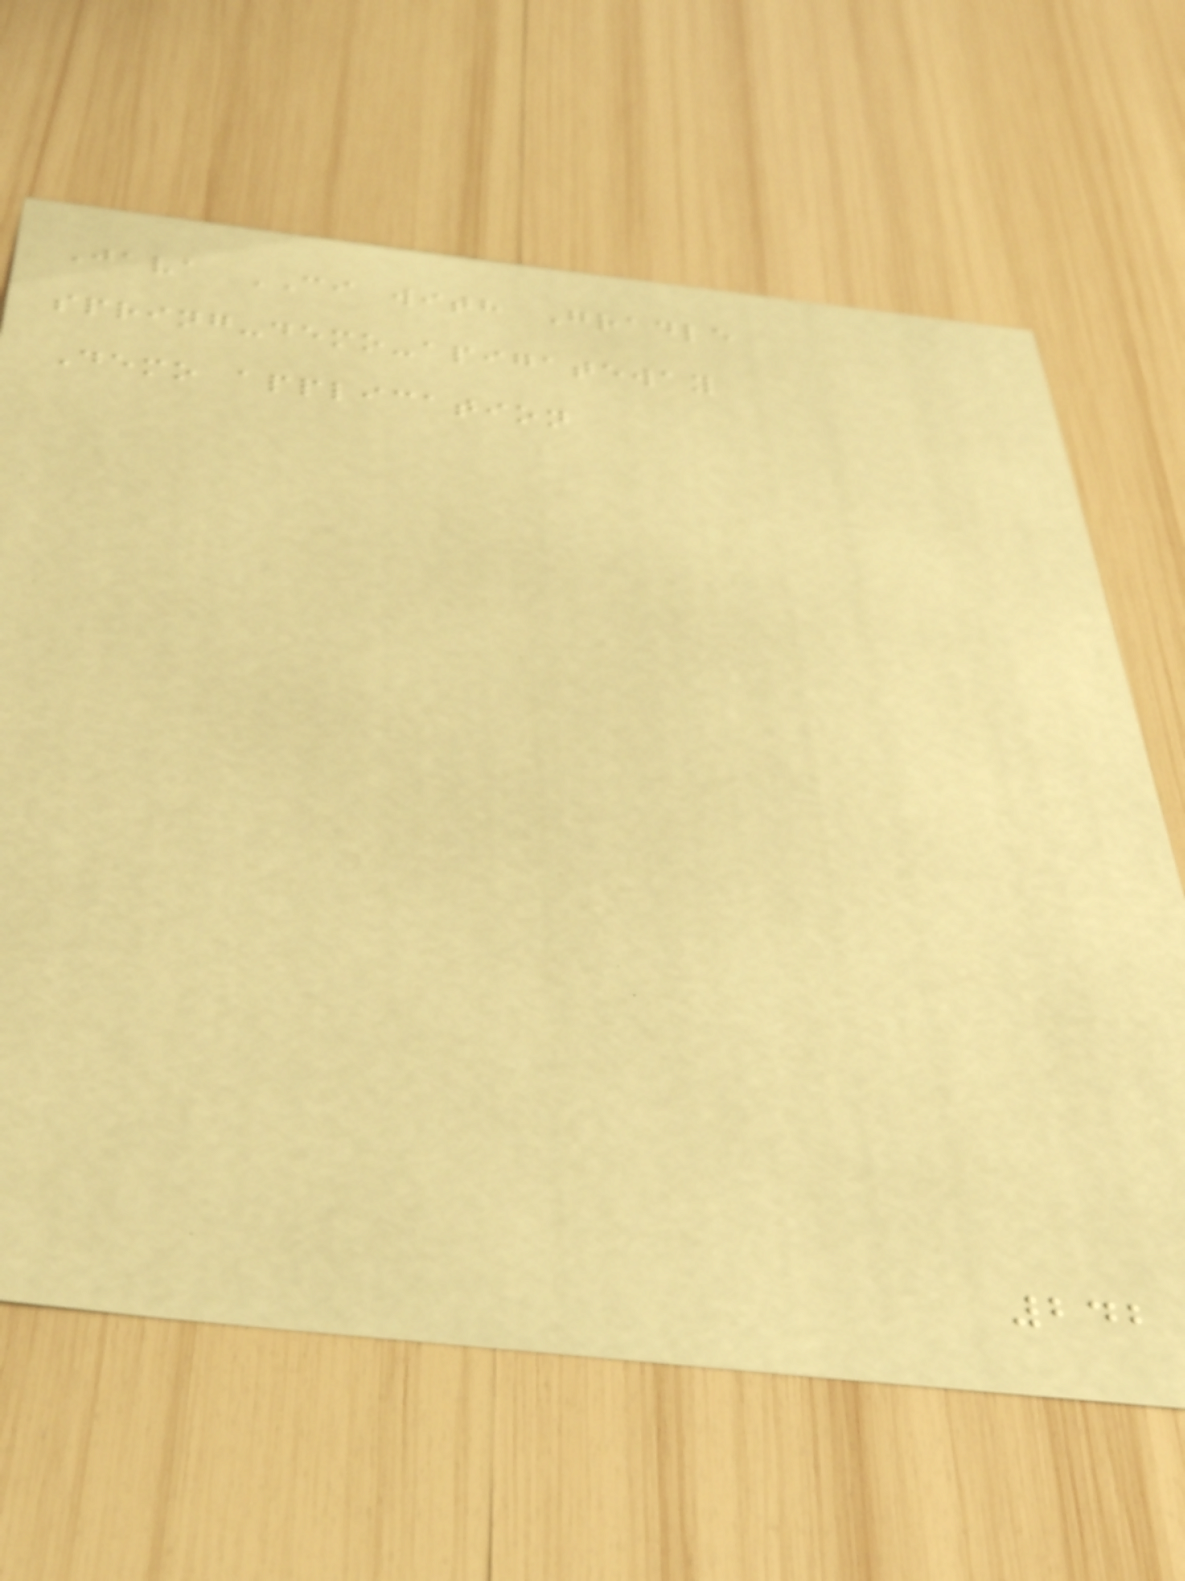Java CI with Gradle
spring-demo-apigateway
Demo application
242
